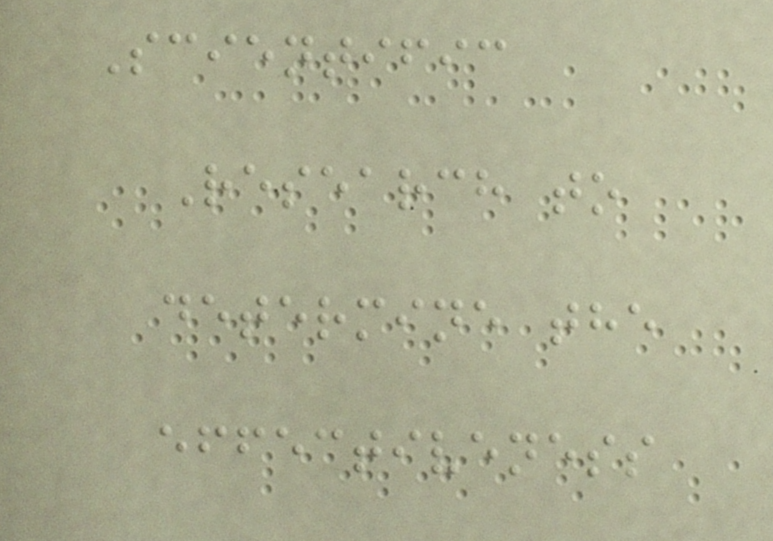Scientific
Research to
determine the
effectiveness
